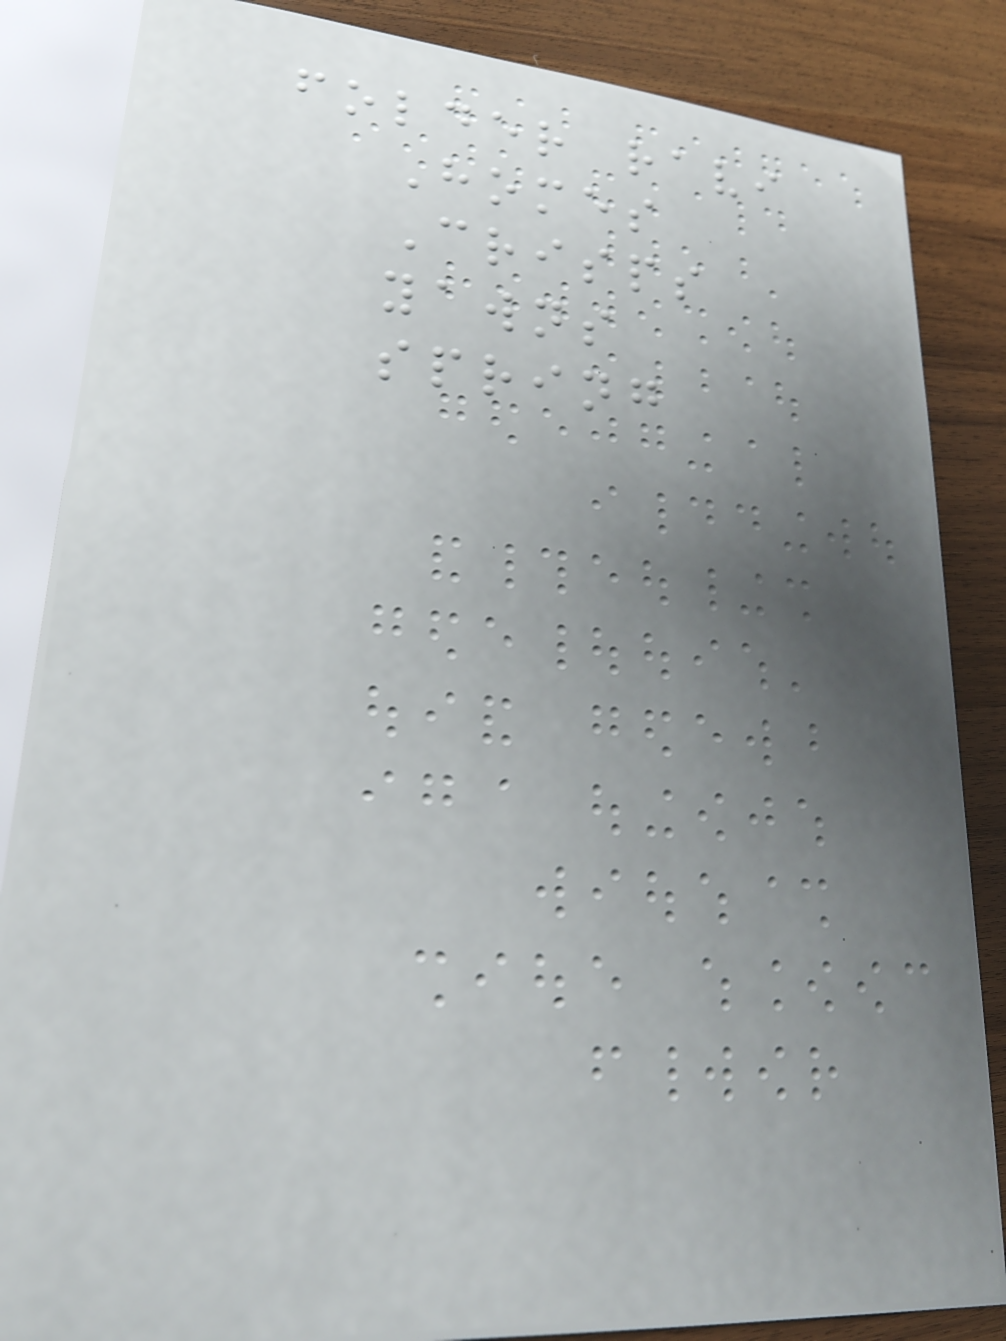folder ravi
Homes
Crisps
yawns
spring
